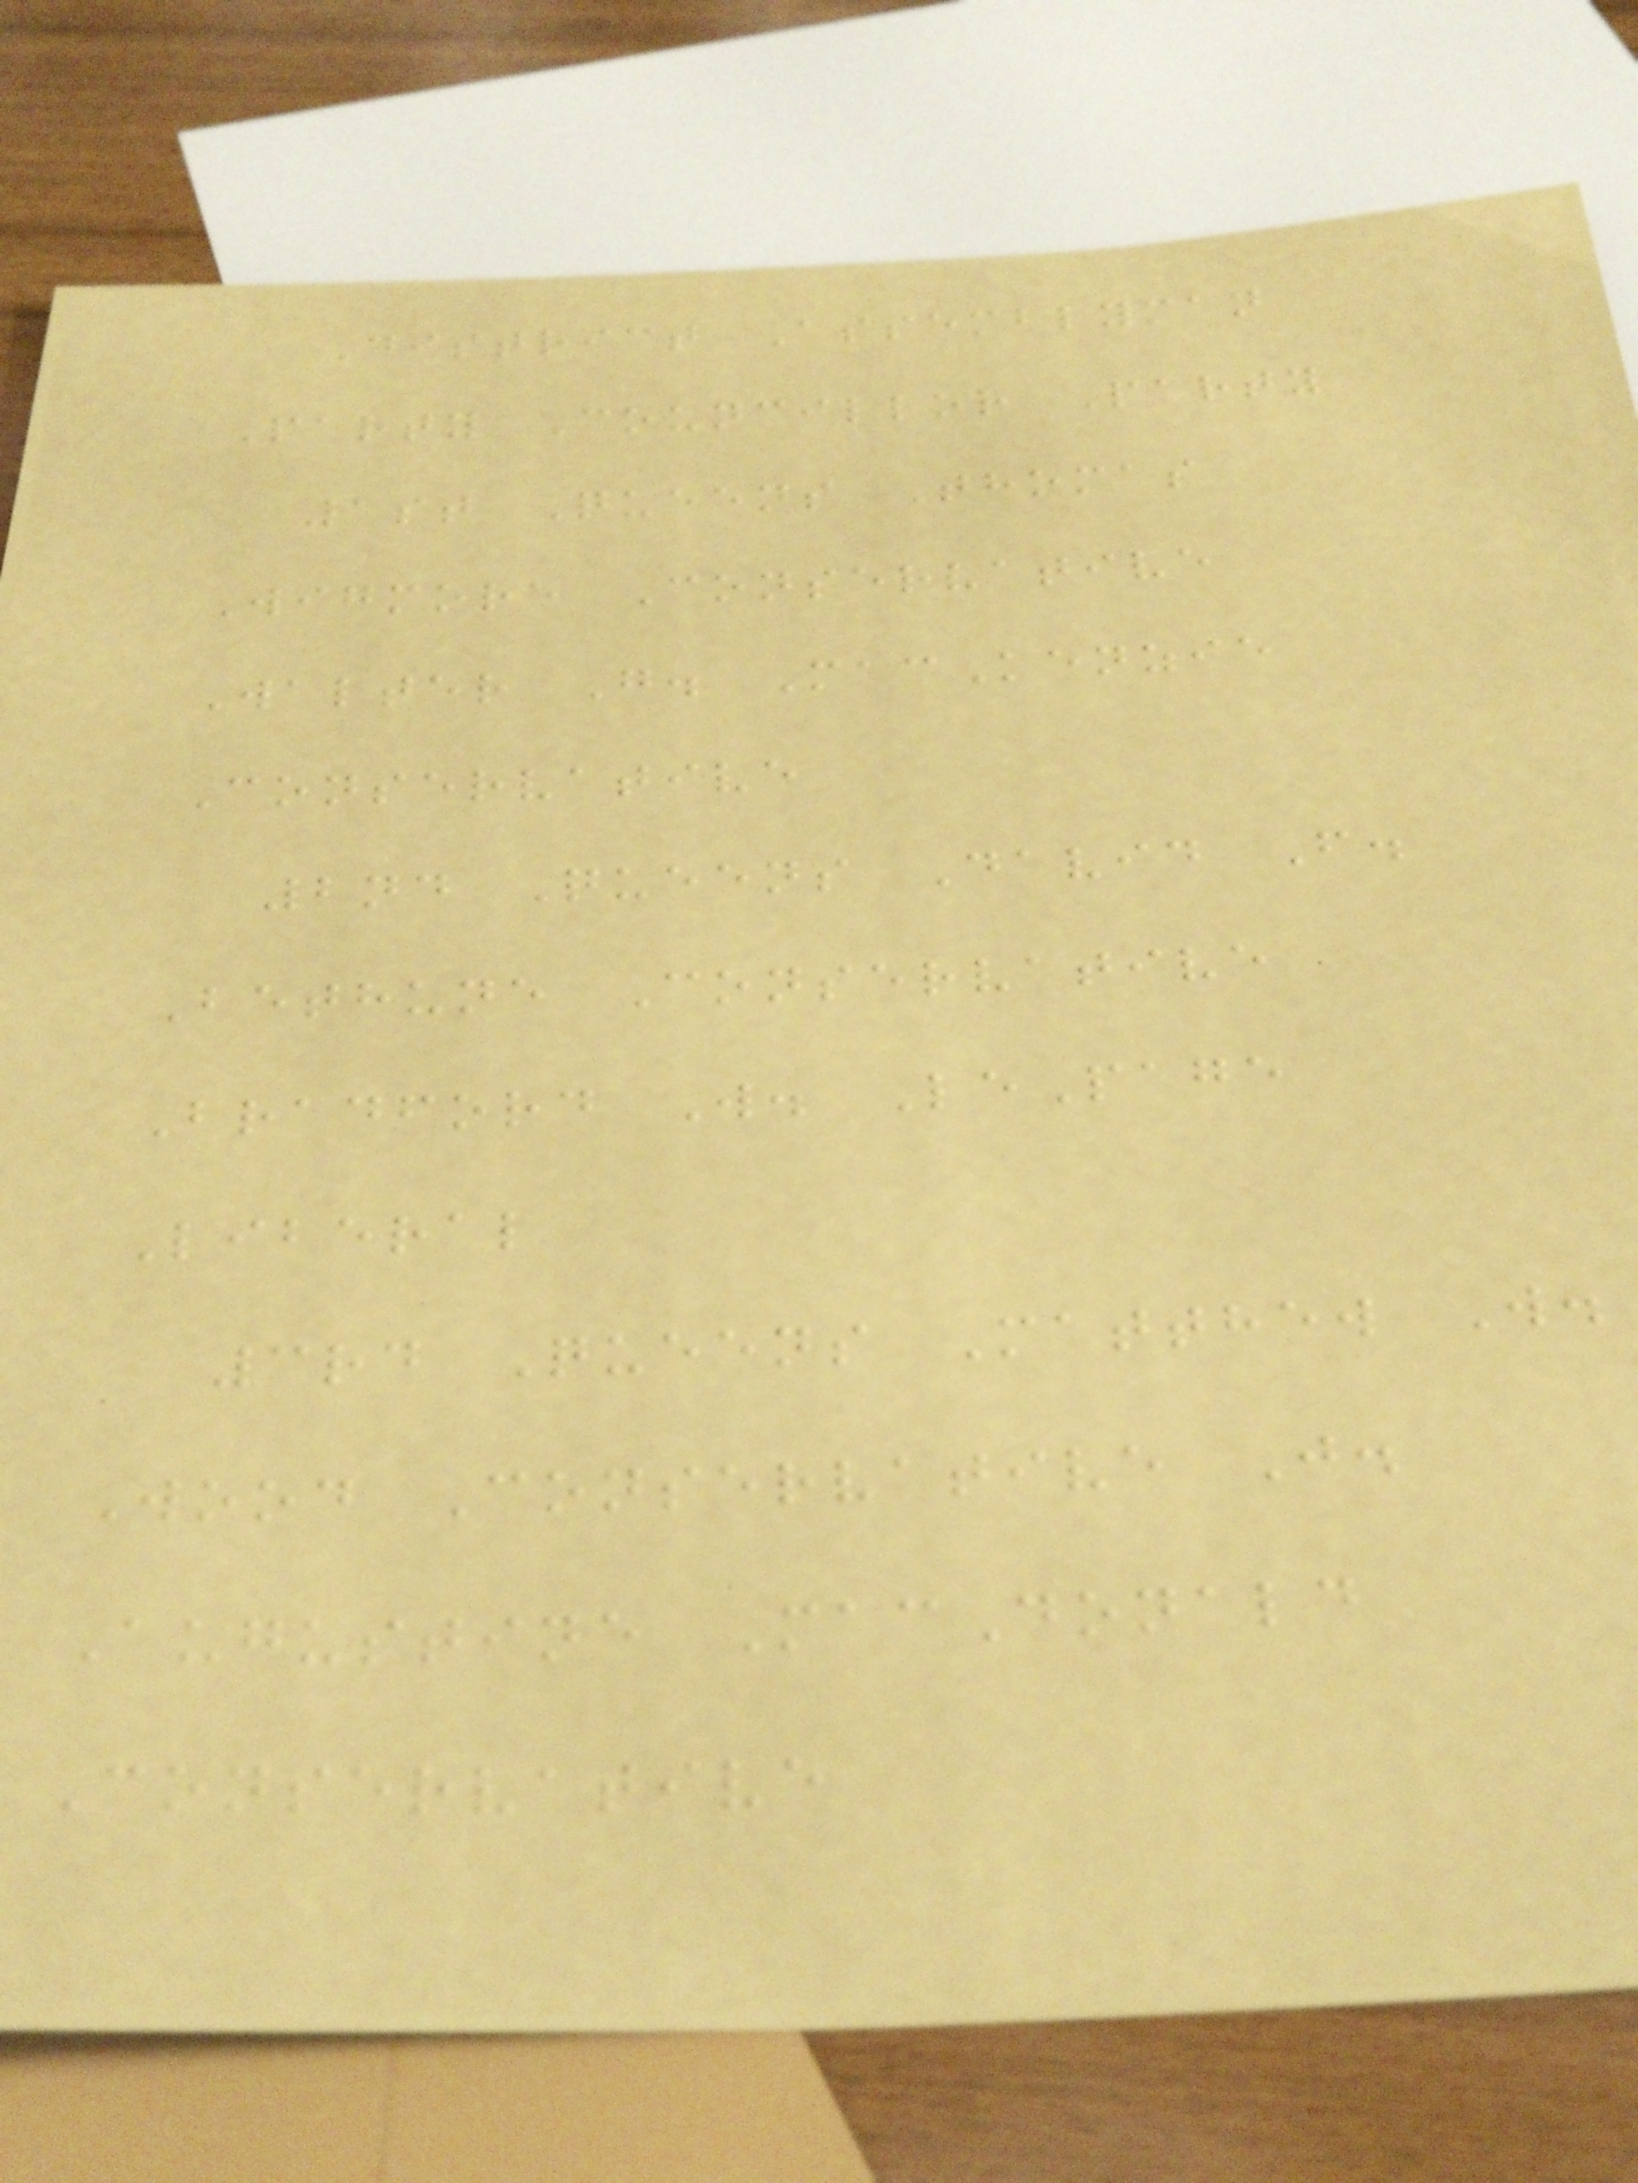District Assemblyman
Party Councillor Party
1st Queens Thomas
Wigmore Conservative
Walter G. MacKenzie
Conservative
2nd Queens David F.
Bethune Conservative
Bradford W. LePage
Liberal
3rd Queens Matthew W.
Wood Conservative J.
Augustine MacDonald
Conservative
